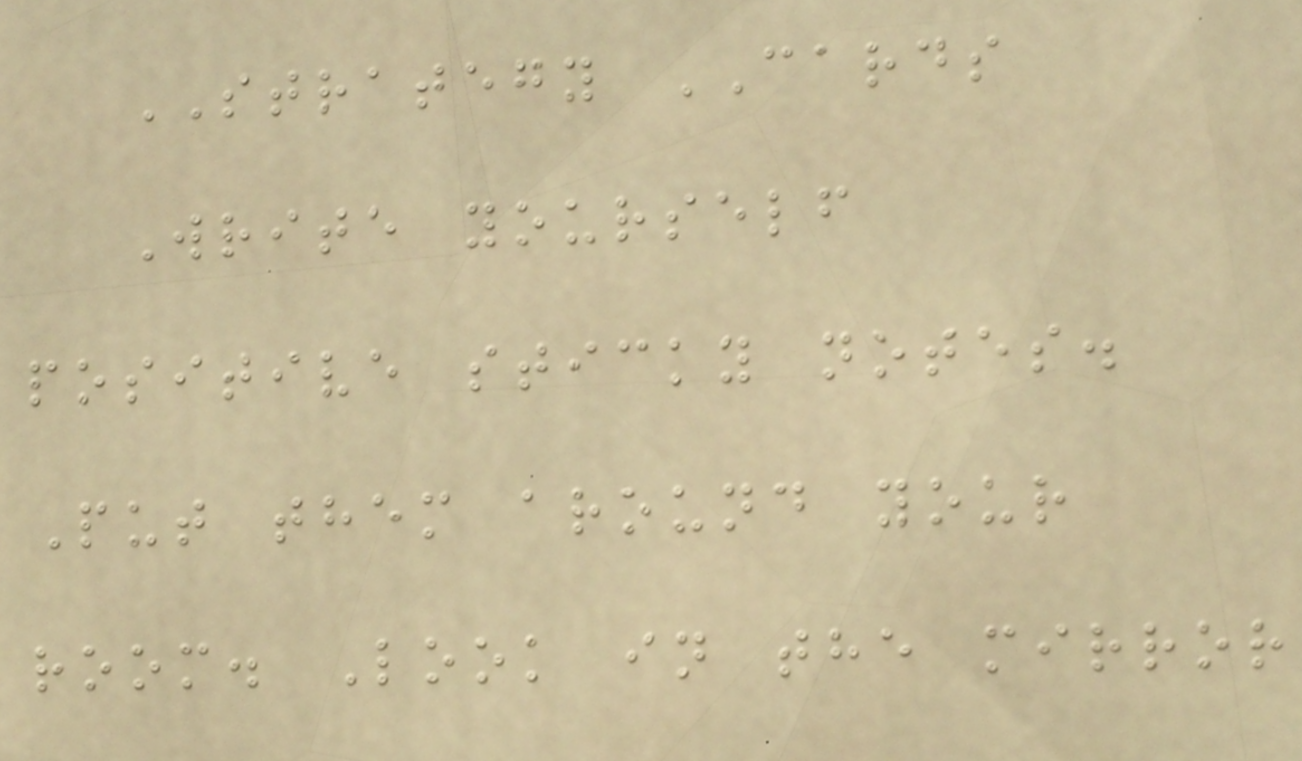STRATEGY CARDS
Write yourself
positive sticky notes.
Put them around your
room. Look in the mirror
